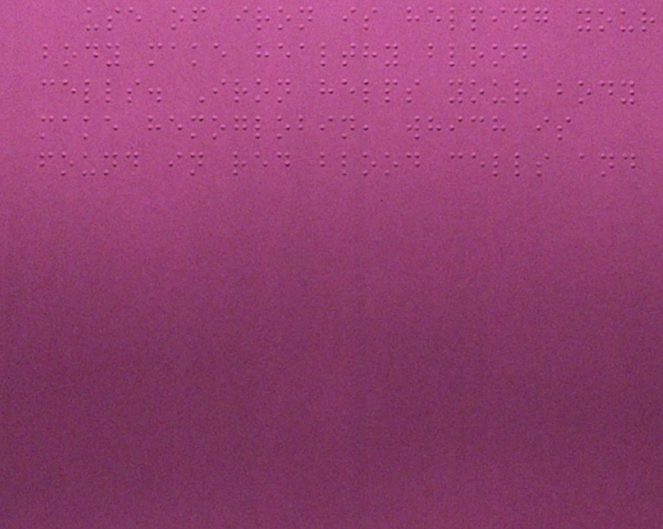use of iron is helping your
body make healthy blood
cells. Iron helps your body
make hemoglobin, which is
found in red blood cells and
